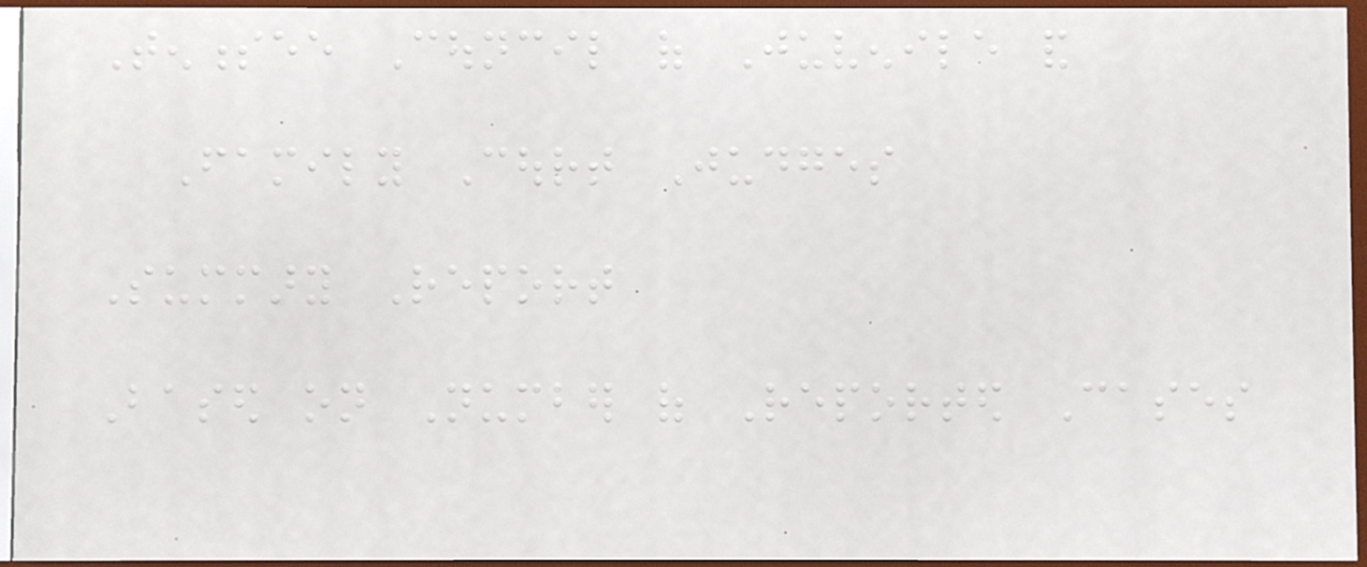Tennessee Council of Juvenile and
Family Court Judges
Summary Report
Based on Number of Reported Cases
